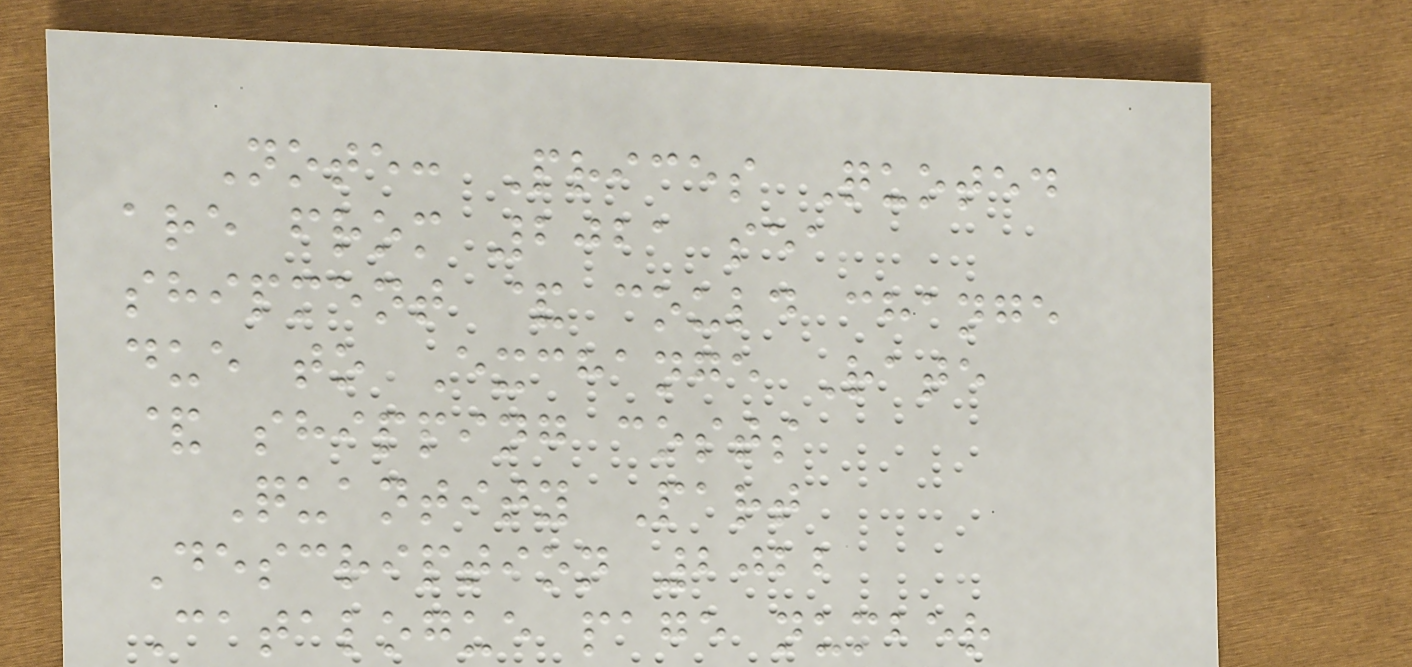Note: Prices Quoted
are from 2021 sea
shipment & could change
due to Exchange Rate
& shipping costs
Quantity Part
Description 2022
Catalogue page number
